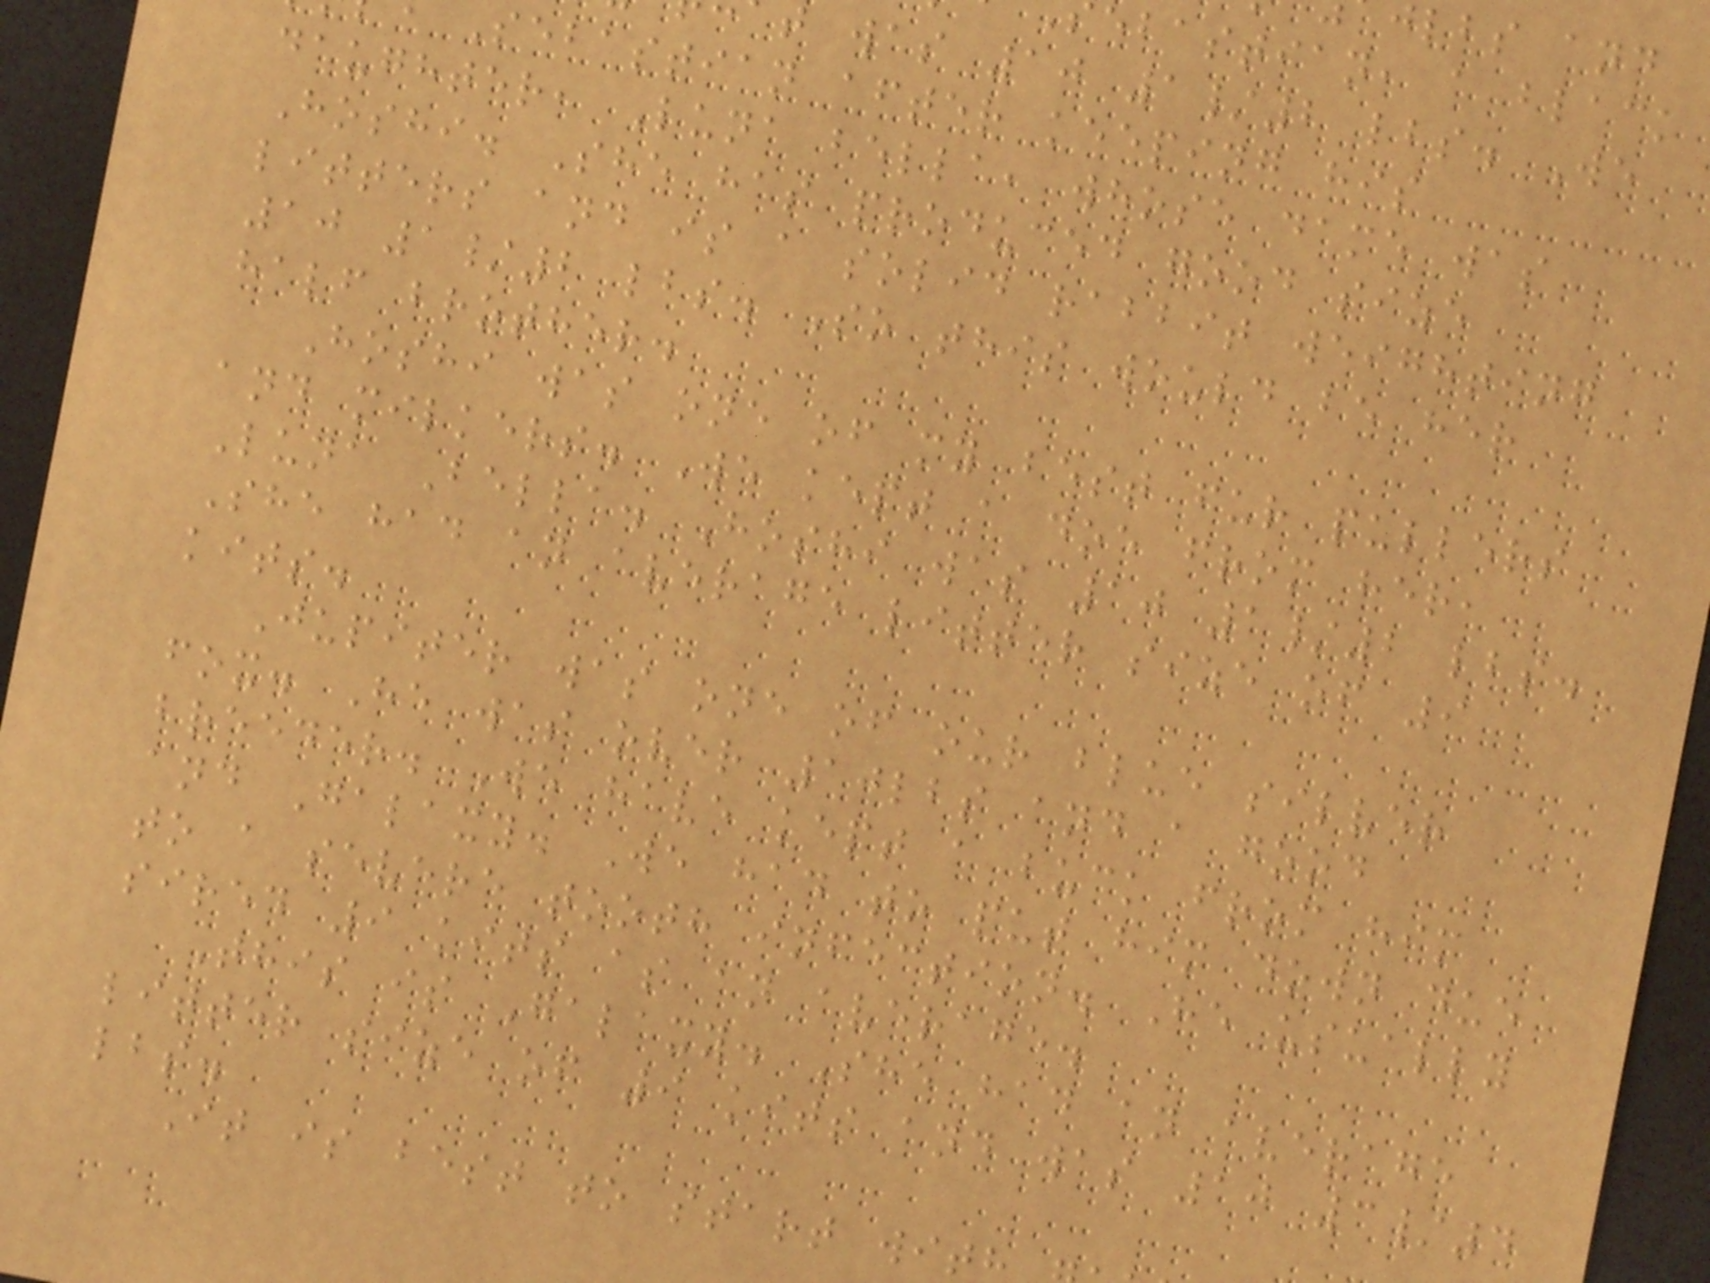ebastian, a black
t was 10 1/2 lbs. We
Sebastian after keeping his
daughter, Luna bella, whose dame was
Hoshi. She has produced good size
litters and is a solid rabbit weighting
10 1/2 lbs. So this would be her
half brother.
Hoshi was one of my best fur pullers
and milkers. We kept a doe from her,
Luna Bella. Hoshi was 10 1/2 lbs.
She had an average litter size of 9
kits.
Jupiter was one of our blue silver
fox. He was over 10lbs and a good
breeder. We have kept a buck from him
and Galaxy. We had to put him down due
to a severe tooth infection. He usually
sired 9 kits as an average.
This is Galaxy. She had an average
litter size of 9 kits and was 10 3/4
lbs.
It is best to start wit
